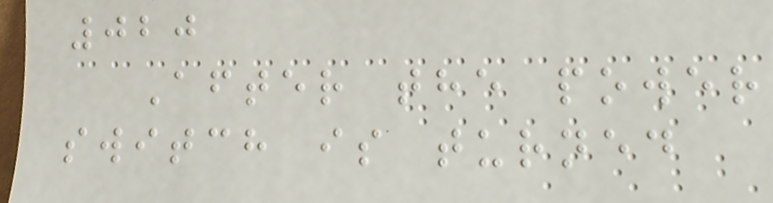020
After the power
switch is turned
